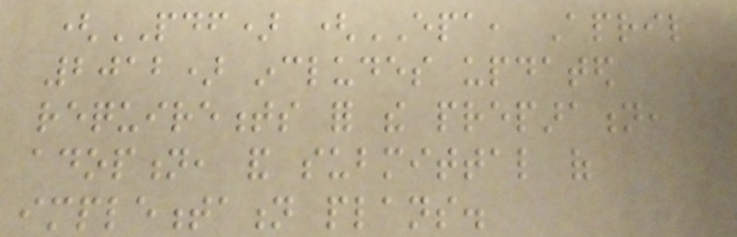(PDF) (EPA, April
2012) includes updated
requirements for the preparation,
adoption, and submittal of
implementation plans.
